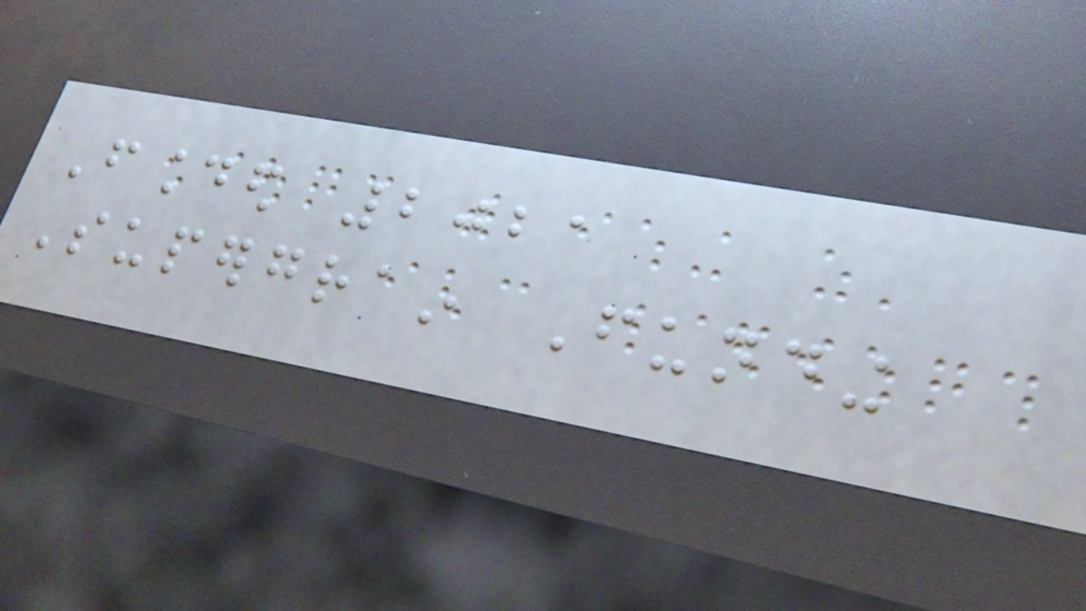Founded 2021
Supergrain Funding
